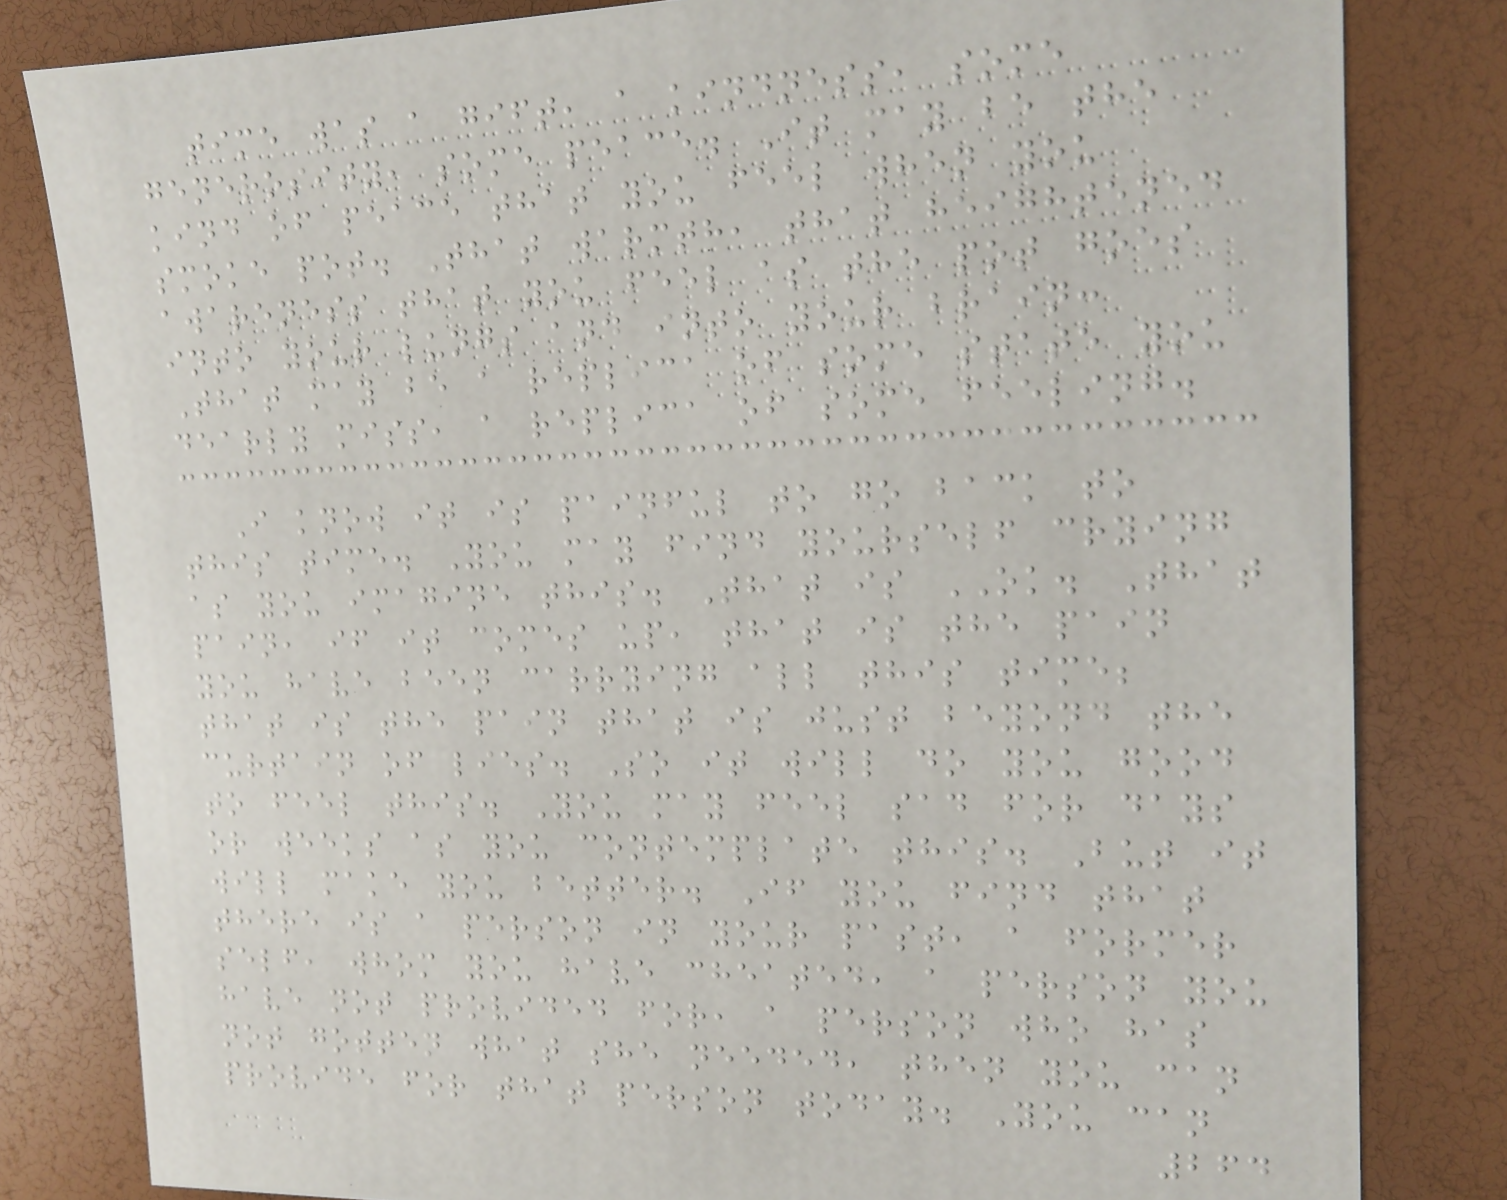time was a gift, a kindness, some
generosity, some peace. It may be the
kind of peace that you feel when you
smoke pot. That warmth, that heightened
awareness that you feel as the pot goes
into your lungs and into your brain:
That may be a replica of some state you
dearly miss, a replica of some feeling.
I know it is painful to go back to
this time. You may find yourself crying
as you imagine this. That is OK. That
pain, if it comes up, that is the pain
you have been carrying all this time;
that is the pain that is just beyond the
curtain of lies. So it will do you good
to feel this. You may feel sad for days
or weeks as you contemplate this. But it
will make you better. If you find that
there is a person in your past, a former
self, whom you have cheated, a person you
have not provided for, a person who has
not gotten what she needed, then you can
provide for that person today. You can
264
